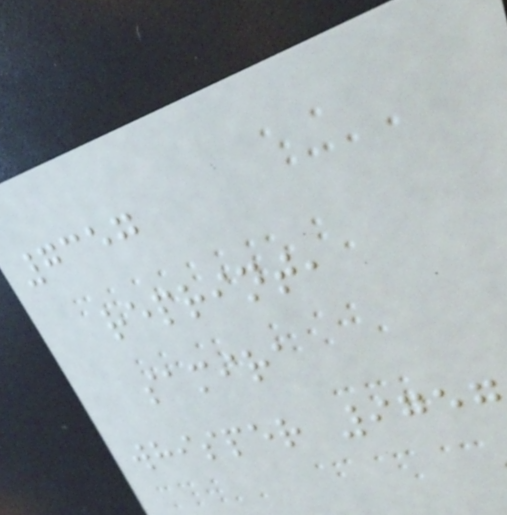7357
reprint,
samira
whisper 9757
